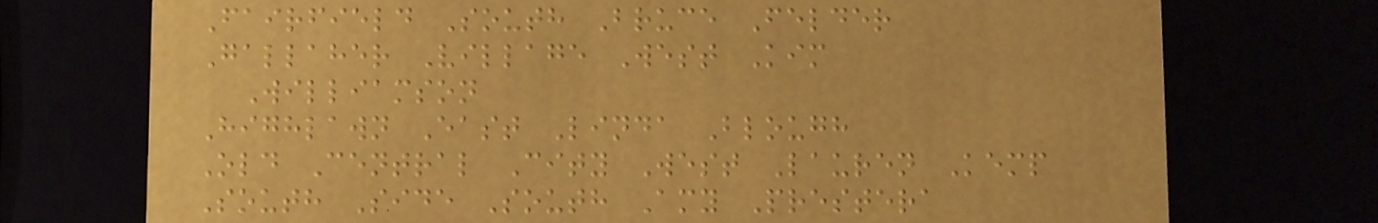Fairfield South Bruce Felder
Gallaher Village West Kim
Williamson
Highlawn East Linda Blough
Old Central City West Lauren Kemp
South Side South Amy Prestera
